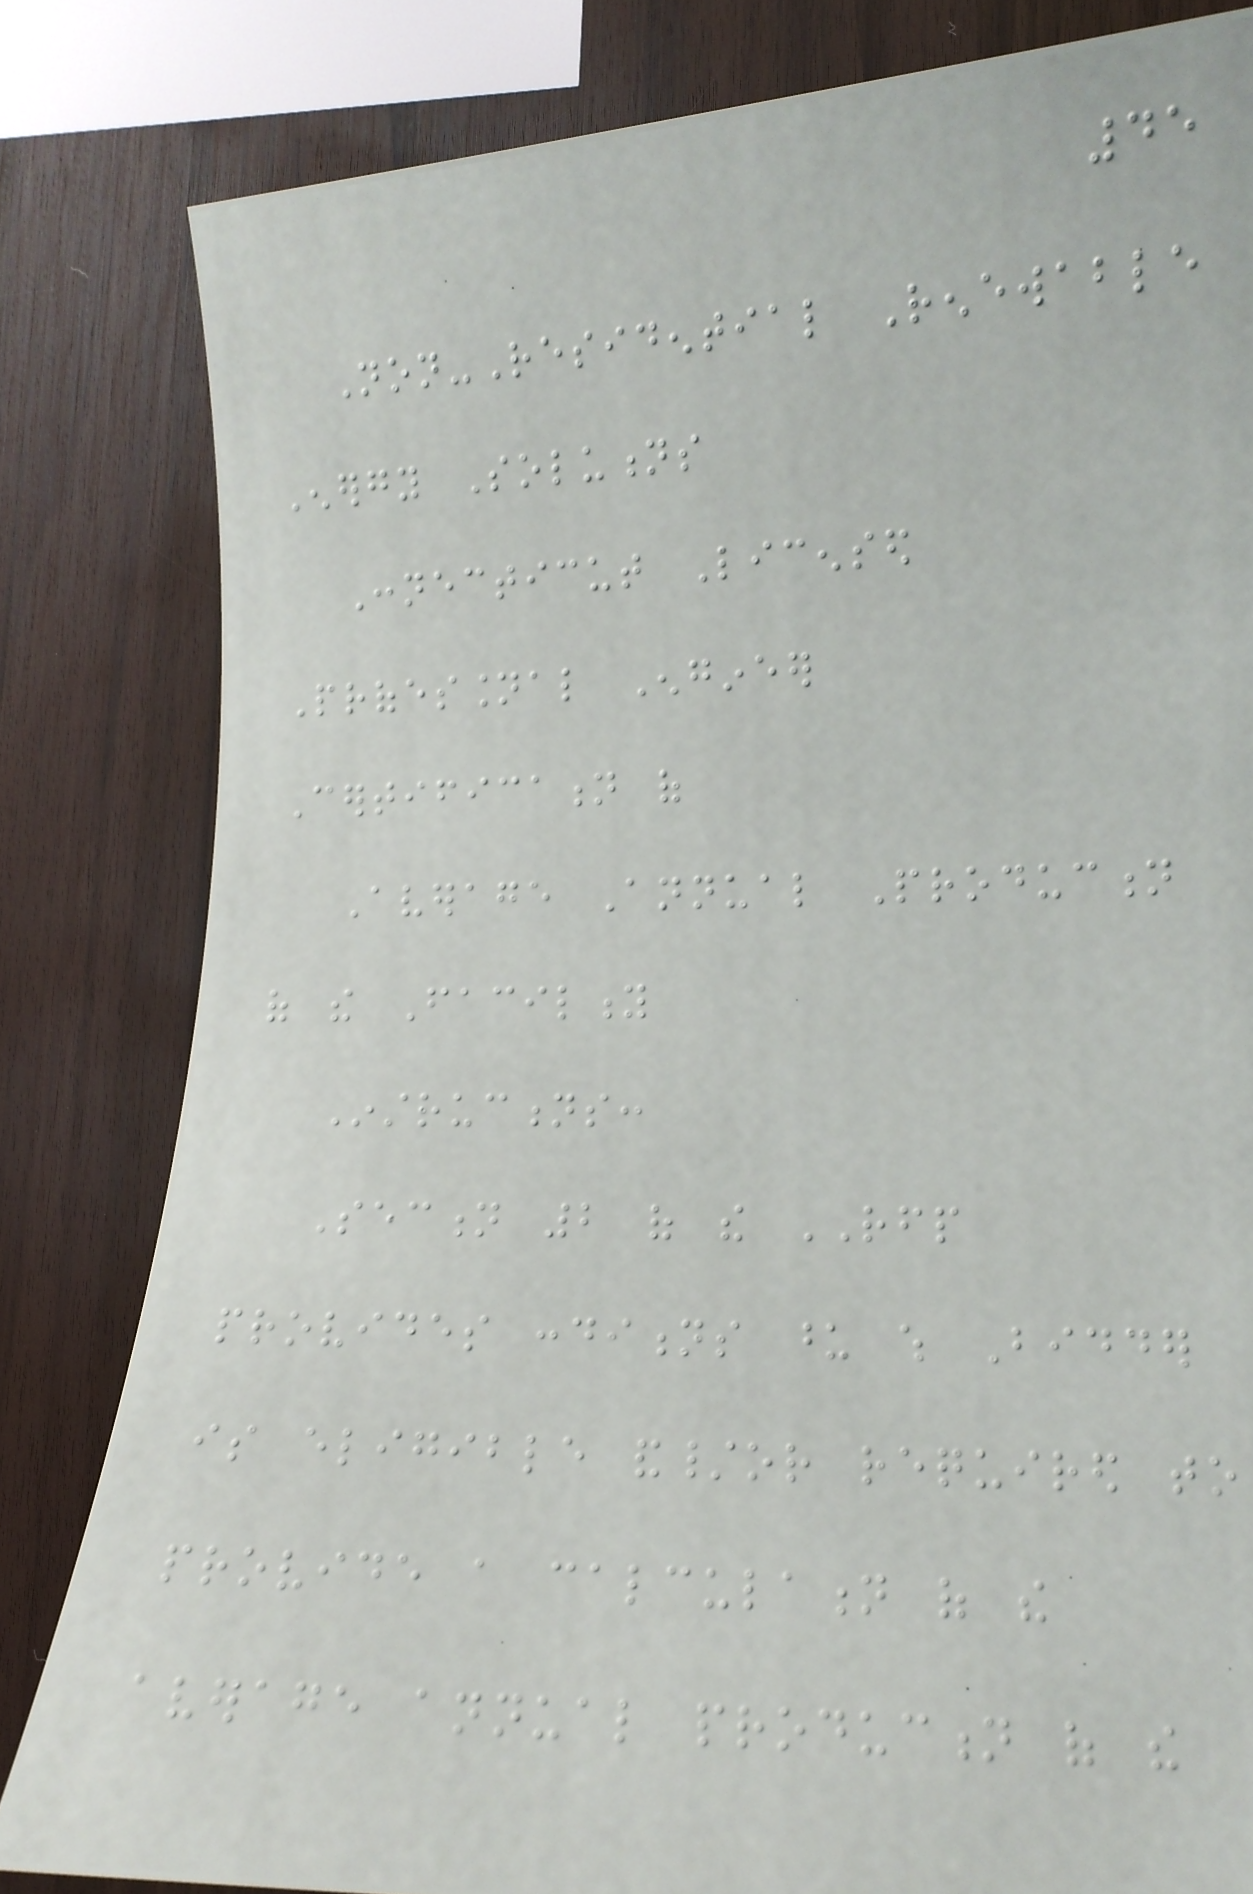45
Non-Residential Renewable
Energy Solutions
Connecticut Licensed
Professional Engineer
Certification of
Average Annual Production
of the Facility
Instructions:
Section 2 of the RFP
provides conditions upon which Bidder
is eligible and/or required to
provide a calculation of the
average annual production of the
